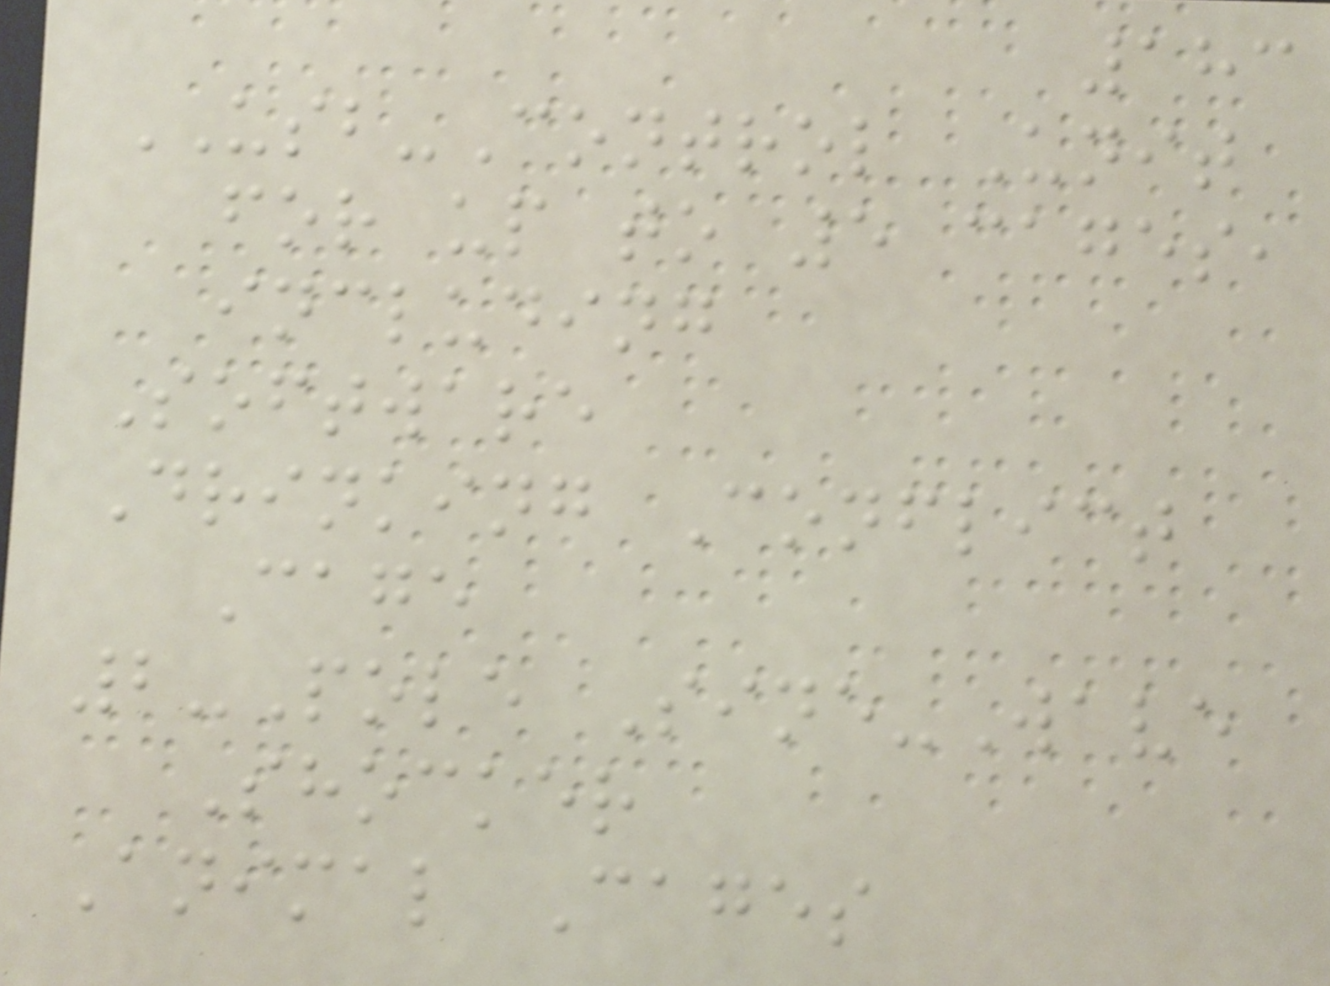183
USB-Control Unit
for up to 5 cages,
including
Software
Drinking Conflict
Cage
2-Pole Sine-Wave
Shocker
Animal Cages
